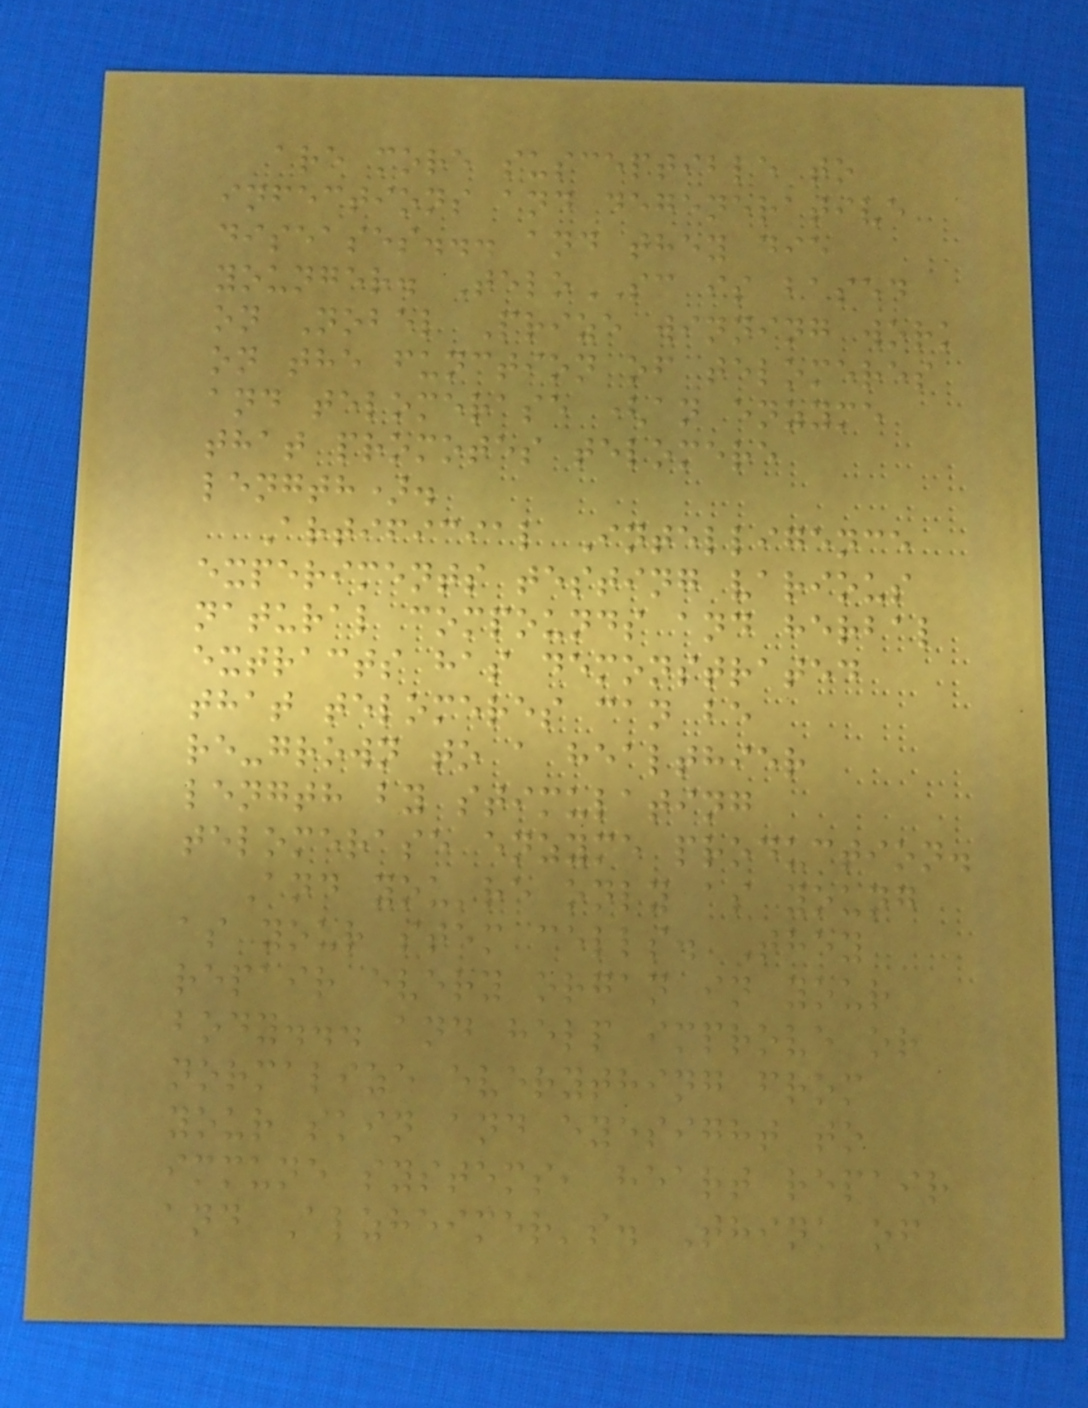are more susceptible to
infections and degenerative
diseases... and they die
younger. TeloSC is based
on Nobel Prize winning work
on the function of telomeres
and telomerase (an enzyme
that promotes telomere
length).
Artificial Intelligence
experiments testing various
natural compounds and herbal
extracts has demonstrated
that telomeres can be
re-grown to a healthier
length by stimulating
telomerase enzyme production.
And you're only as young
as your stem cells. They
repair every organ in your
body... and help improve or
normalize everything from
your skin and eyesight to
immune systems, heart repair
and Alzheimer's. Think of
